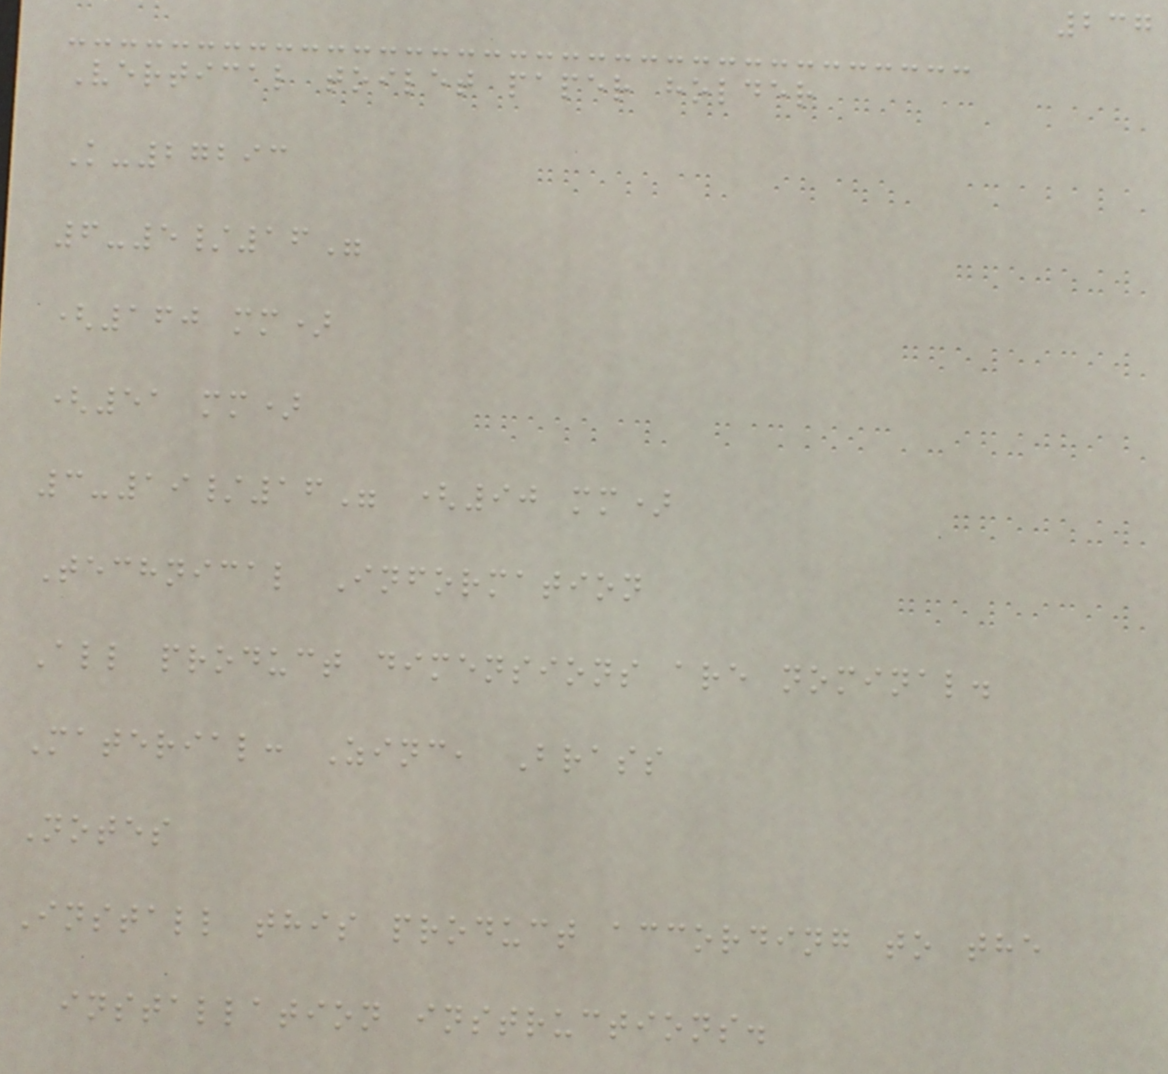237
Vertical toilet paper holder
K-27293
6-5/16"
(160 mm)
(51 mm)
3-19/16" (90 mm)
Technical Information
All product dimensions are nominal.
Material: Zinc, Brass
Notes
Install this product according to the
installation instructions.
